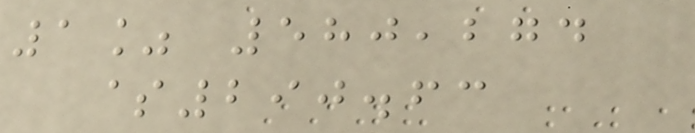1% 580,274
$290.63
